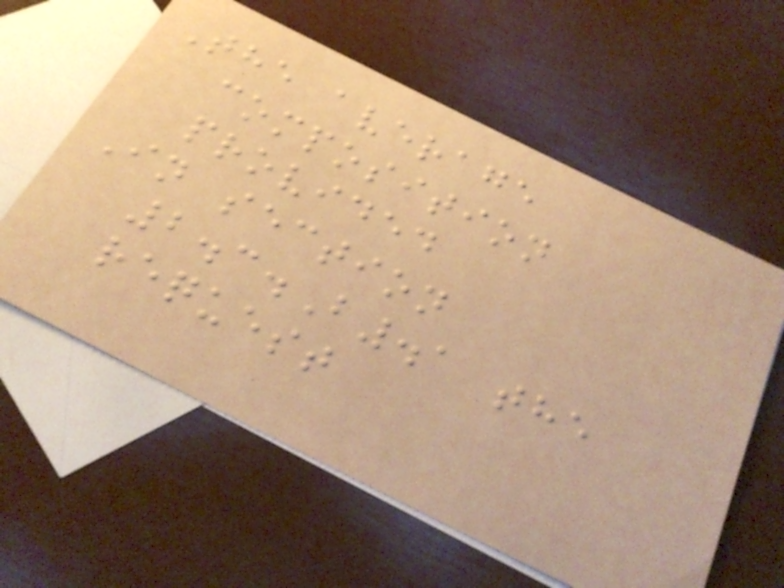The average
composition
provided
In section
2.3.B.1 the
request
